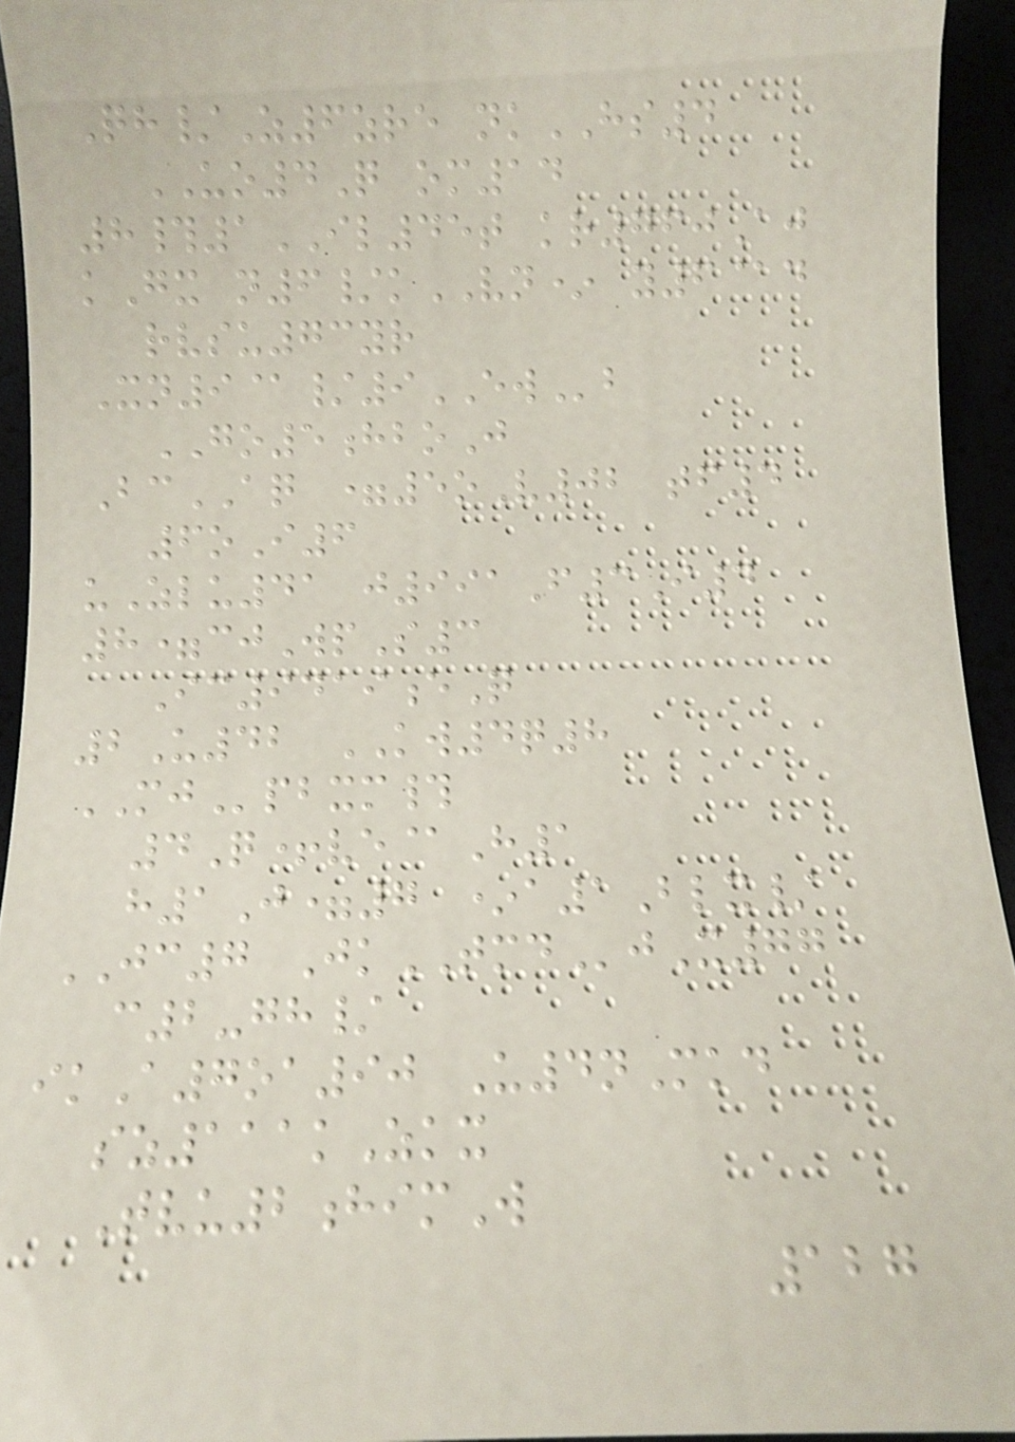Qh/Z6zre nkHS4
UO4Q om14
8#1IL45t kr760Aj
kGx n6/kVN* y6@d
rvsu73yr
Xn9@/9EWb
GO5hboJ
BcAQ =5oV02 tf4
6oI6
uZlu41 j991F3I4
8=cjWpS3
Ic9419eQ
2U42 KW4q8
MJpbxm#
4Q+ve@H1
h1J=7 *a1Blx/
JC7 JkTMDjX77
c2-gh/
ikA7oa90 U4nMkd
sz111kZkx
Tvu2himW
127
